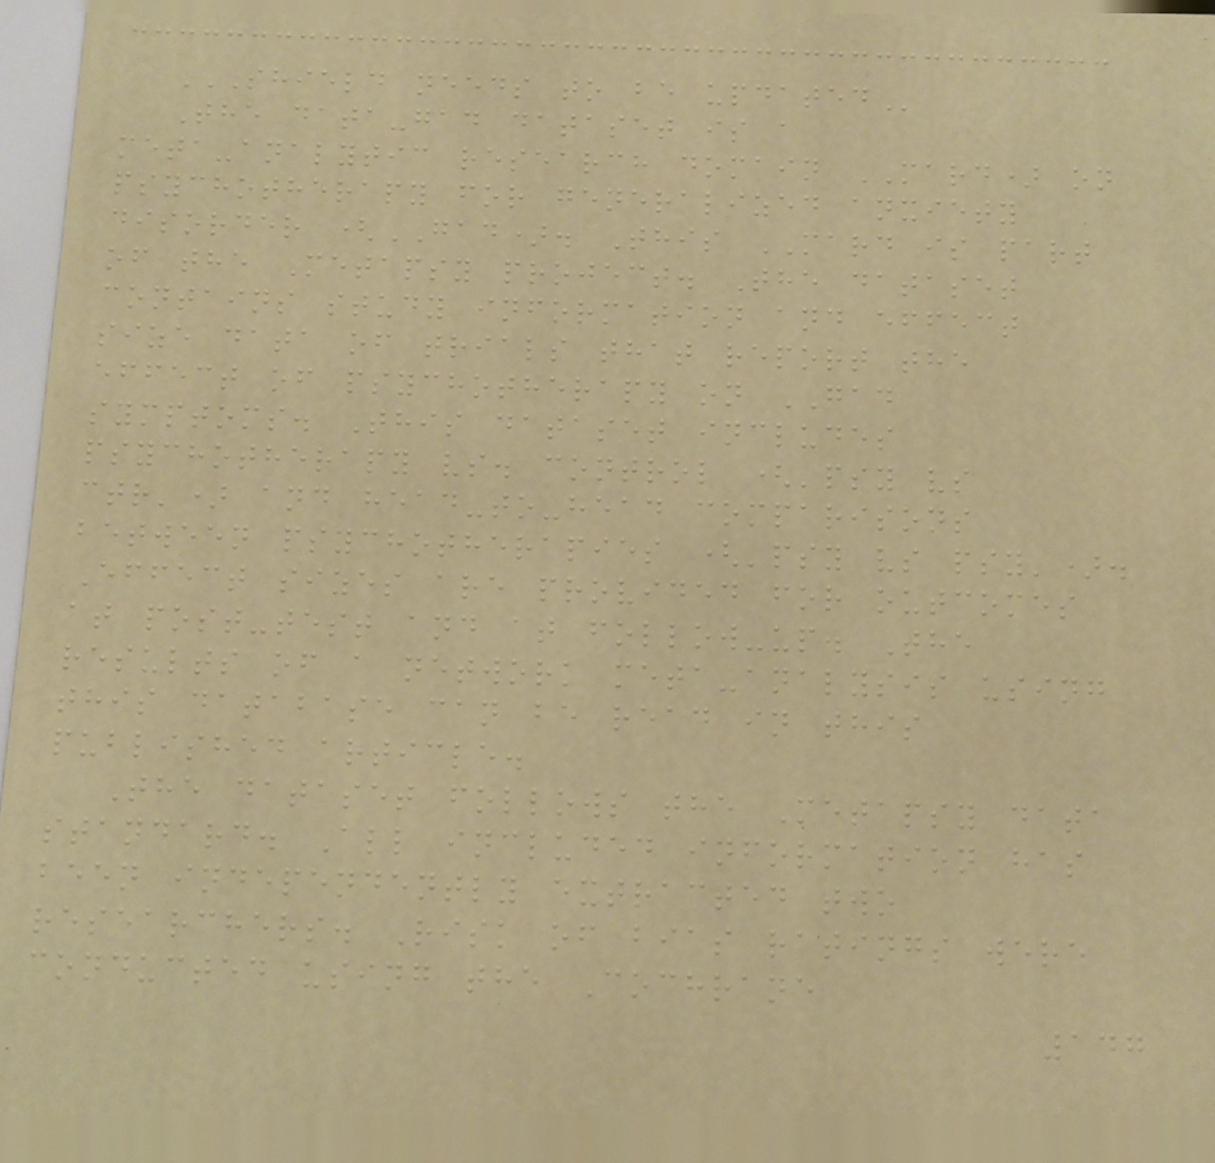SHIELD NEEDS TO BE UPDATED
The data-gad dataset is a
meta-analytic research domain MARD) on
psychotherapy for generalized anxiety
disorder (GAD). This MARD is part
of the Metapsy project. The dataset
contains study information and effect
size data of trials that report the
effect of psychotherapy on GAD
symptoms. This dataset includes
psychotherapy vs. control ('psy vs
ctr') and head-to-head comparisons
between psychotherapies ('psy vs psy').
Effect sizes are provided for outcomes
at post-test and at follow-up. The
results of a network meta-analysis using
this database can be read in this
published article.
The dataset follows the Metapsy data
standard. All included information has
been independently extracted two
researchers. Risk of bias ratings were
conducted using the Cochrane
147
